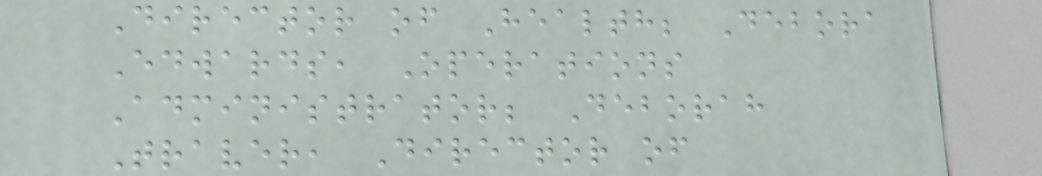Director of Health; Debora
Edwards, Operations
Administrator; Deborah
Traver, Director of
